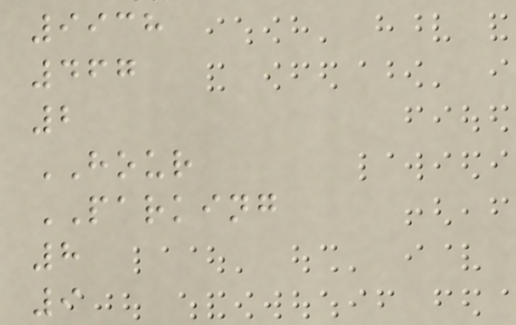9938
467
2
HOUR
PARKING
8
9
